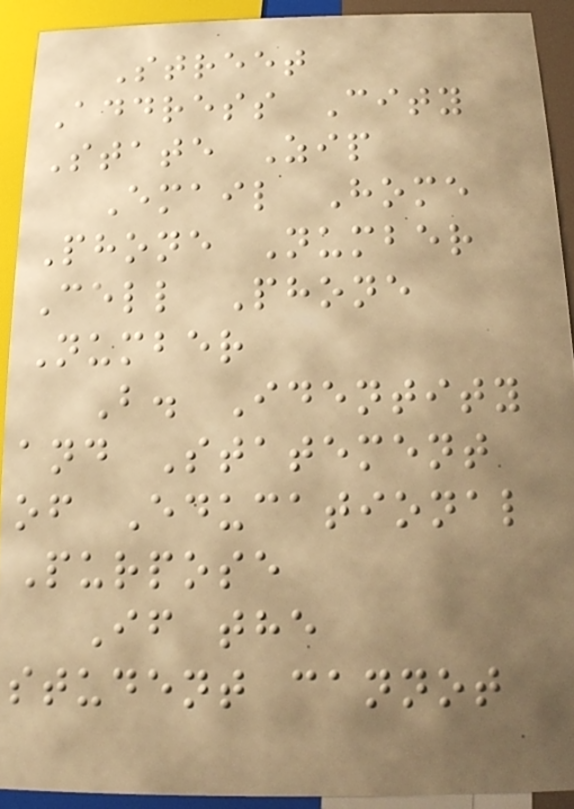Street
Address City
State Zip
Email Home
Phone Number
Cell Phone
Number
B. Identity
and Statement
of Educational
Purpose
If the
student cannot
